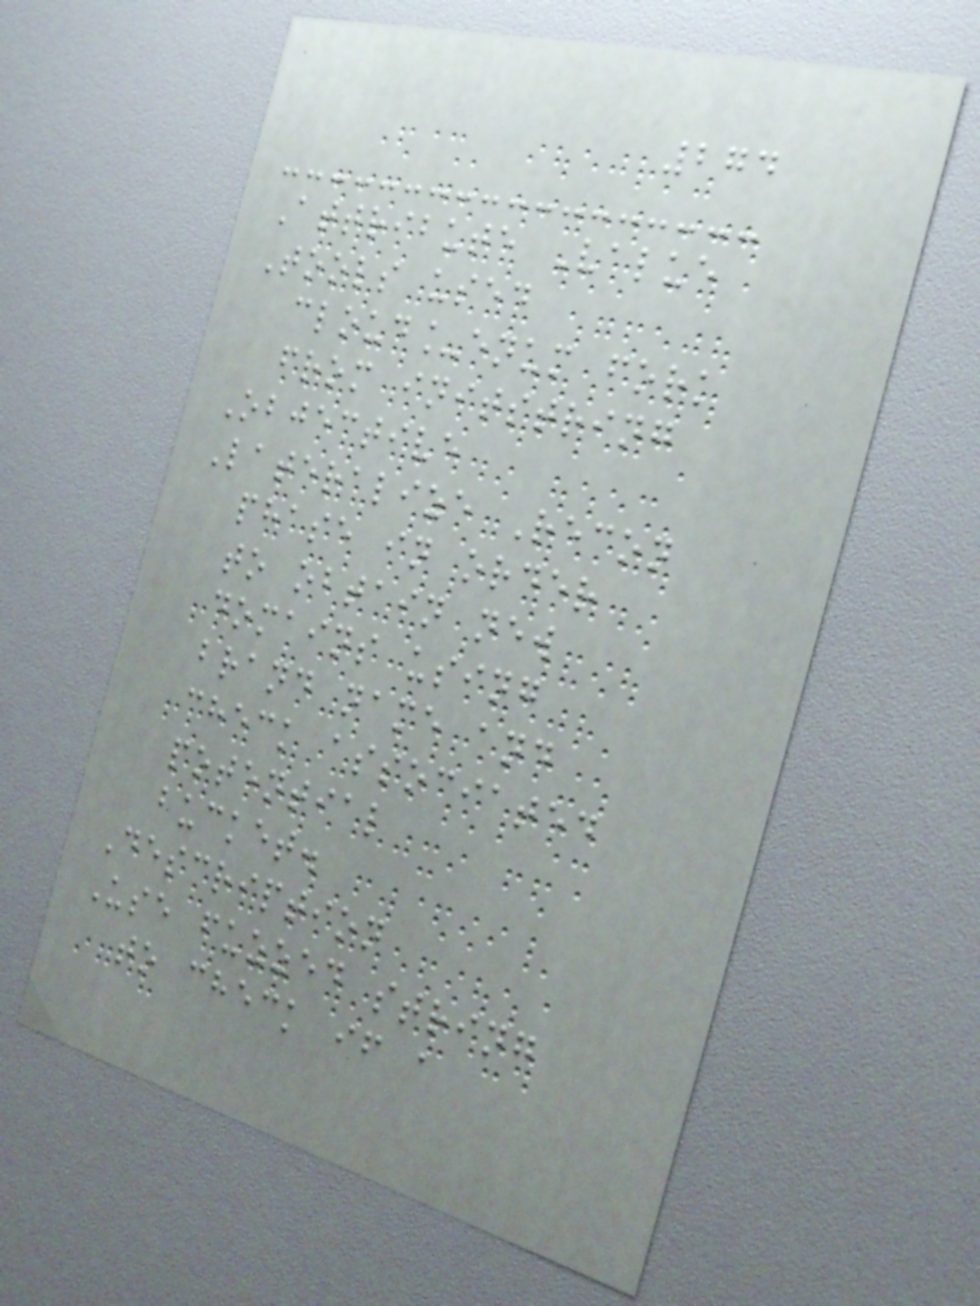274
Attribute Value
Tools used
cloud_enum fork
from initstring
Objective
Lateralize Recon
phase in order
to obtain new
domains using
brand name and
check associated
potential
bucket.
Description
Use fuzzed string
to check if a
